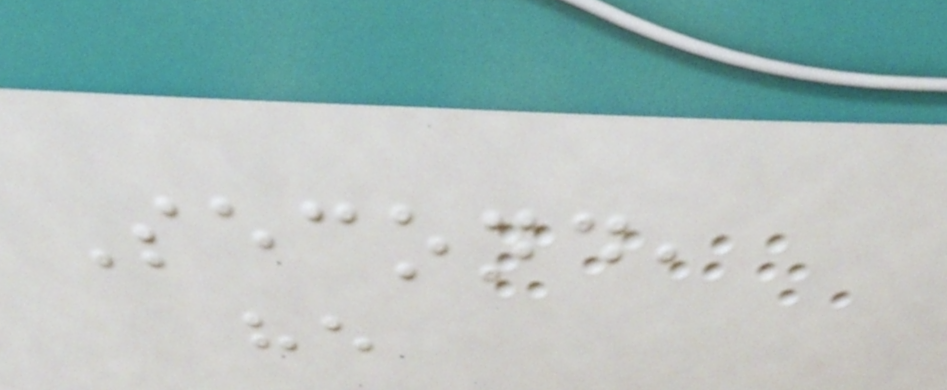Second,
he
